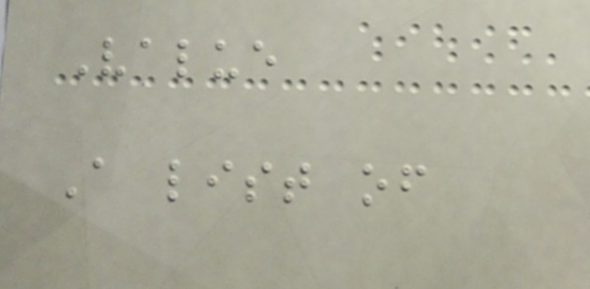Value
A list of
